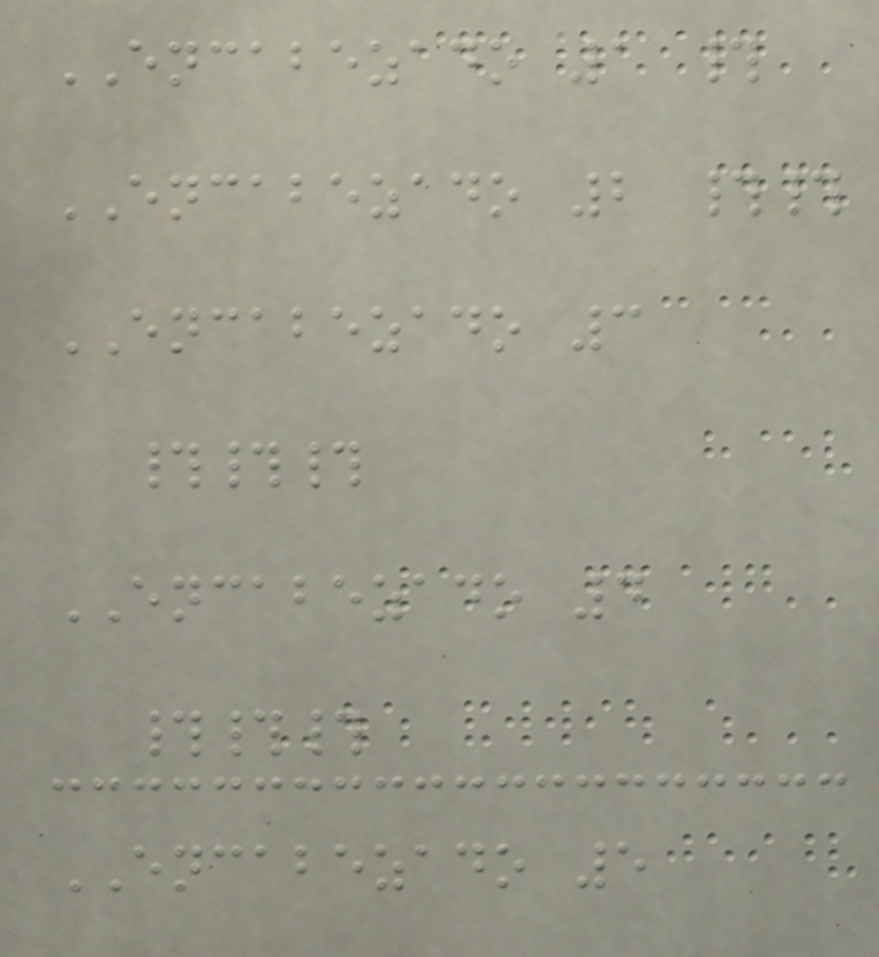ENCABEZADO 1 #
ENCABEZADO 2 ##
ENCABEZADO 3
###
ENCABEZADO 4
###
ENCABEZADO 5
